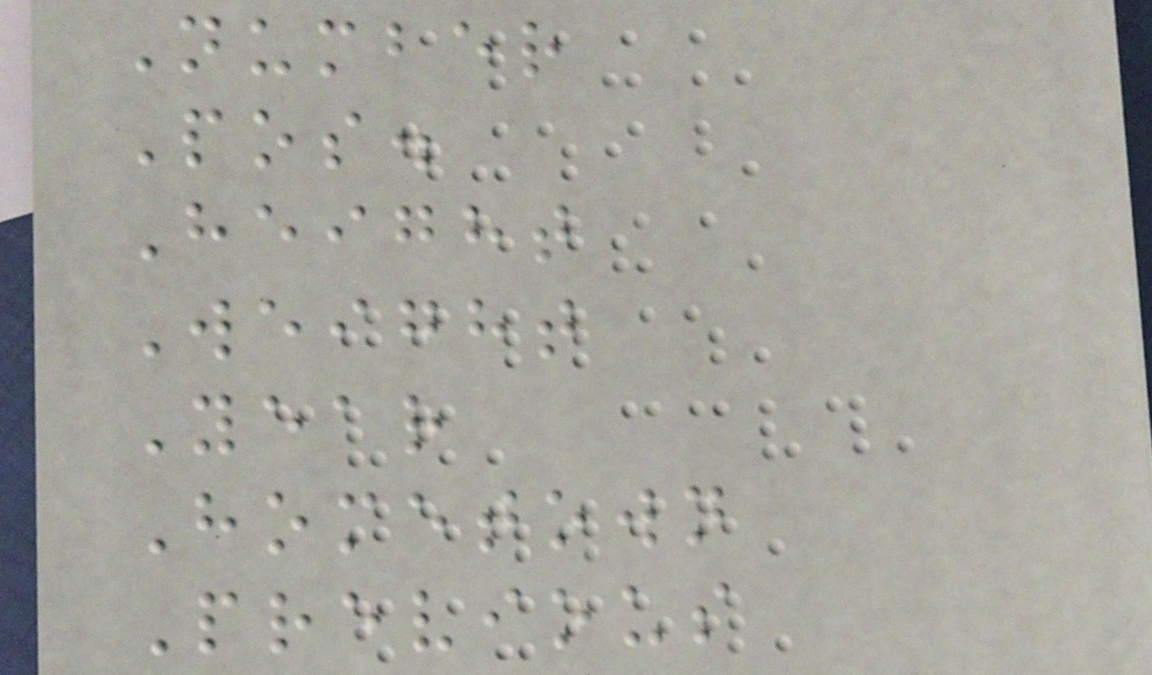Number
Pos.
Height
Weight
Year
Hometown
Previous
